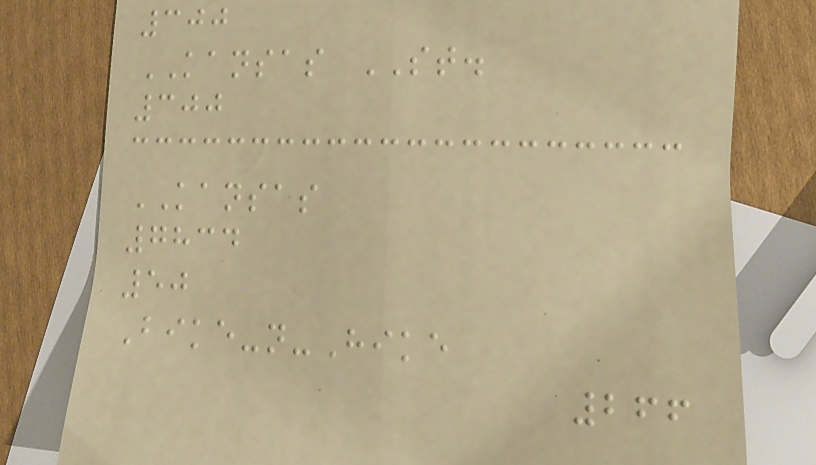300
KANSAS ST.
300
KANSAS
7834
50
Bike-n-Hike
266
